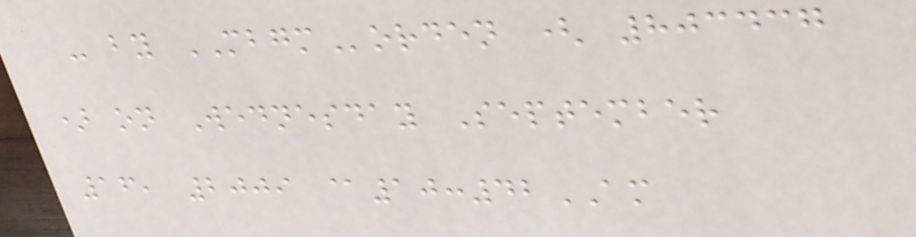- by MBGMorden ( 803437
) on Wednesday September
16, 2009 @10:42AM
